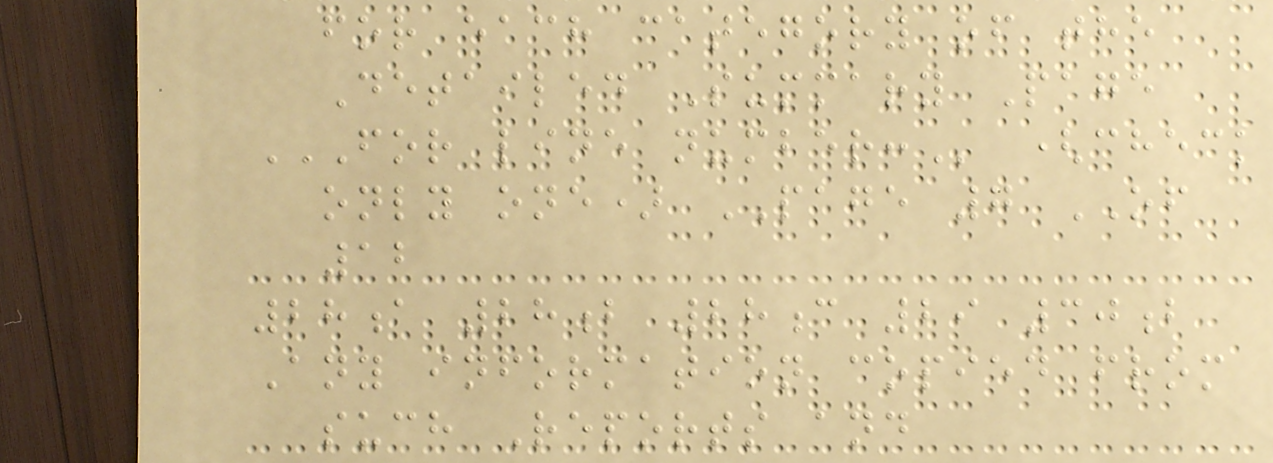for each category of the
Detailed Summary Page
FOR LINE NUMBER: (check
only one) PAGE 7 OF
12
28a 28b 28c 29 30b
Any information copied from
such Reports and
